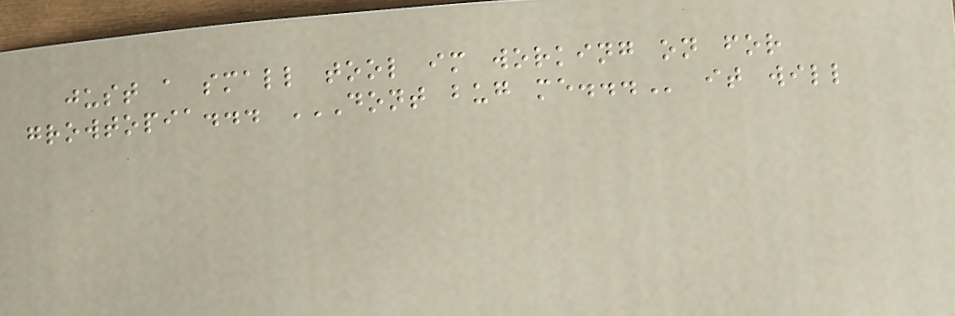just a small tool im working on for
growtopia... DONT BUG ME... it will
